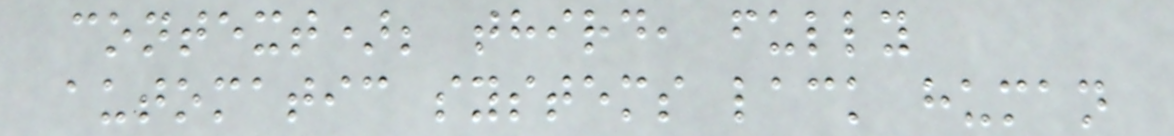context); third, fully
automatic systems lack human
